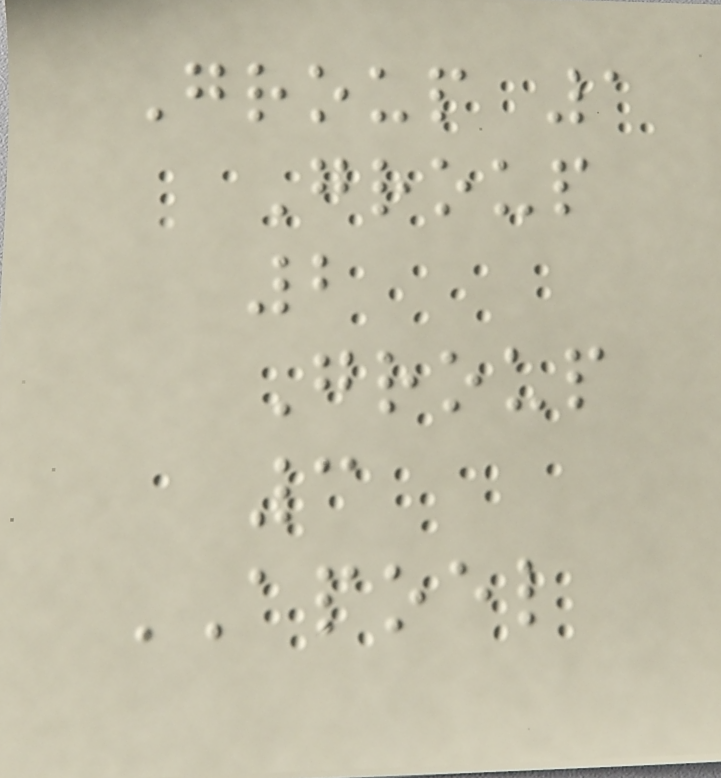Group 1
Group
2
Group
3
APOEL
